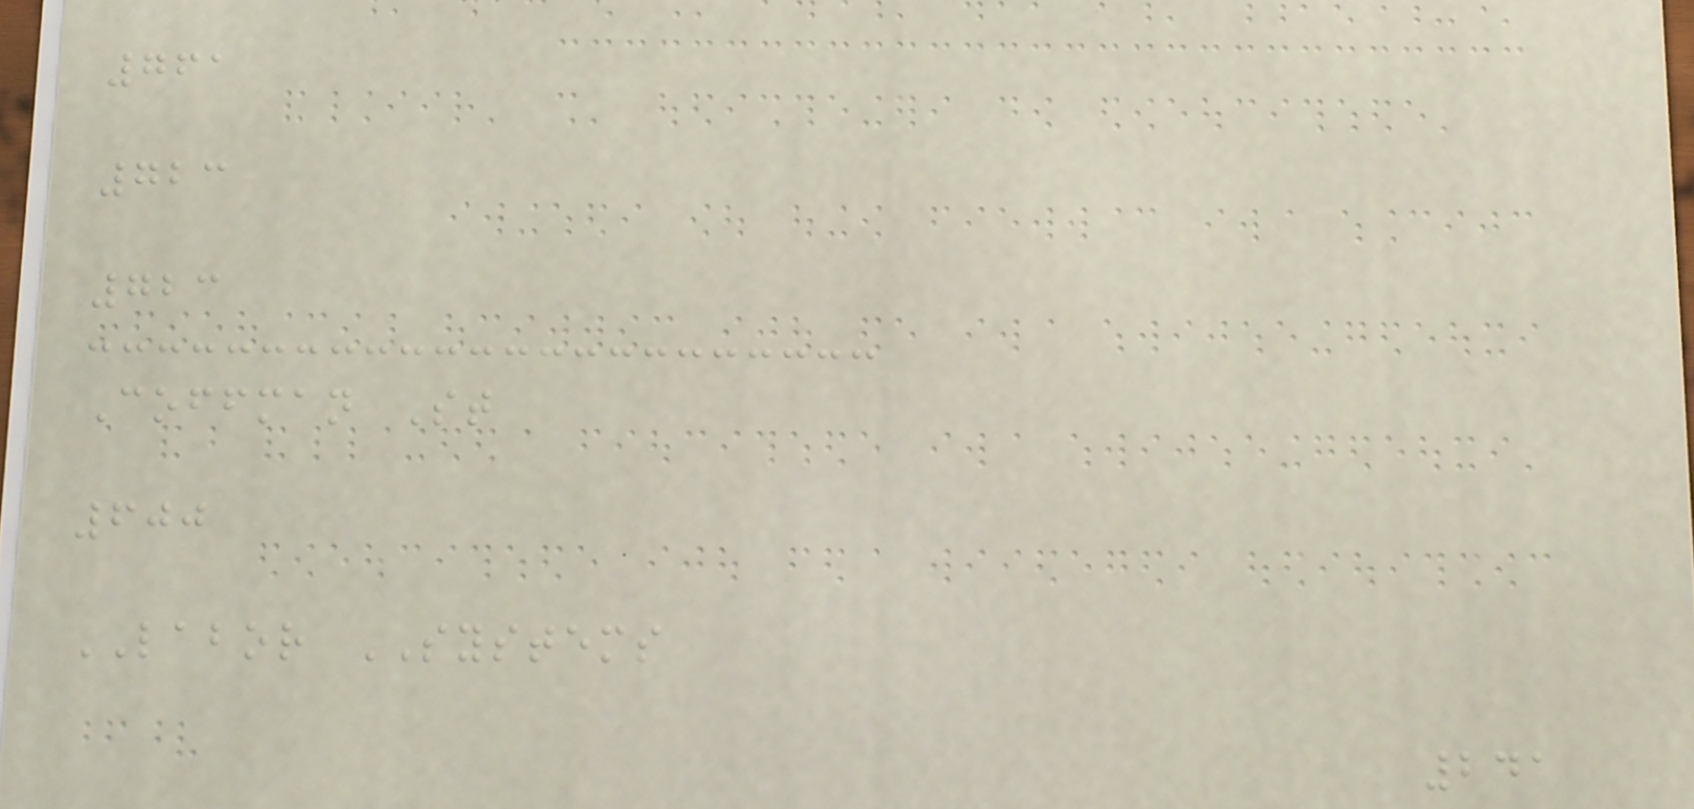761
723
723
Coffman St
600
LABOR SYSTEMS
241
